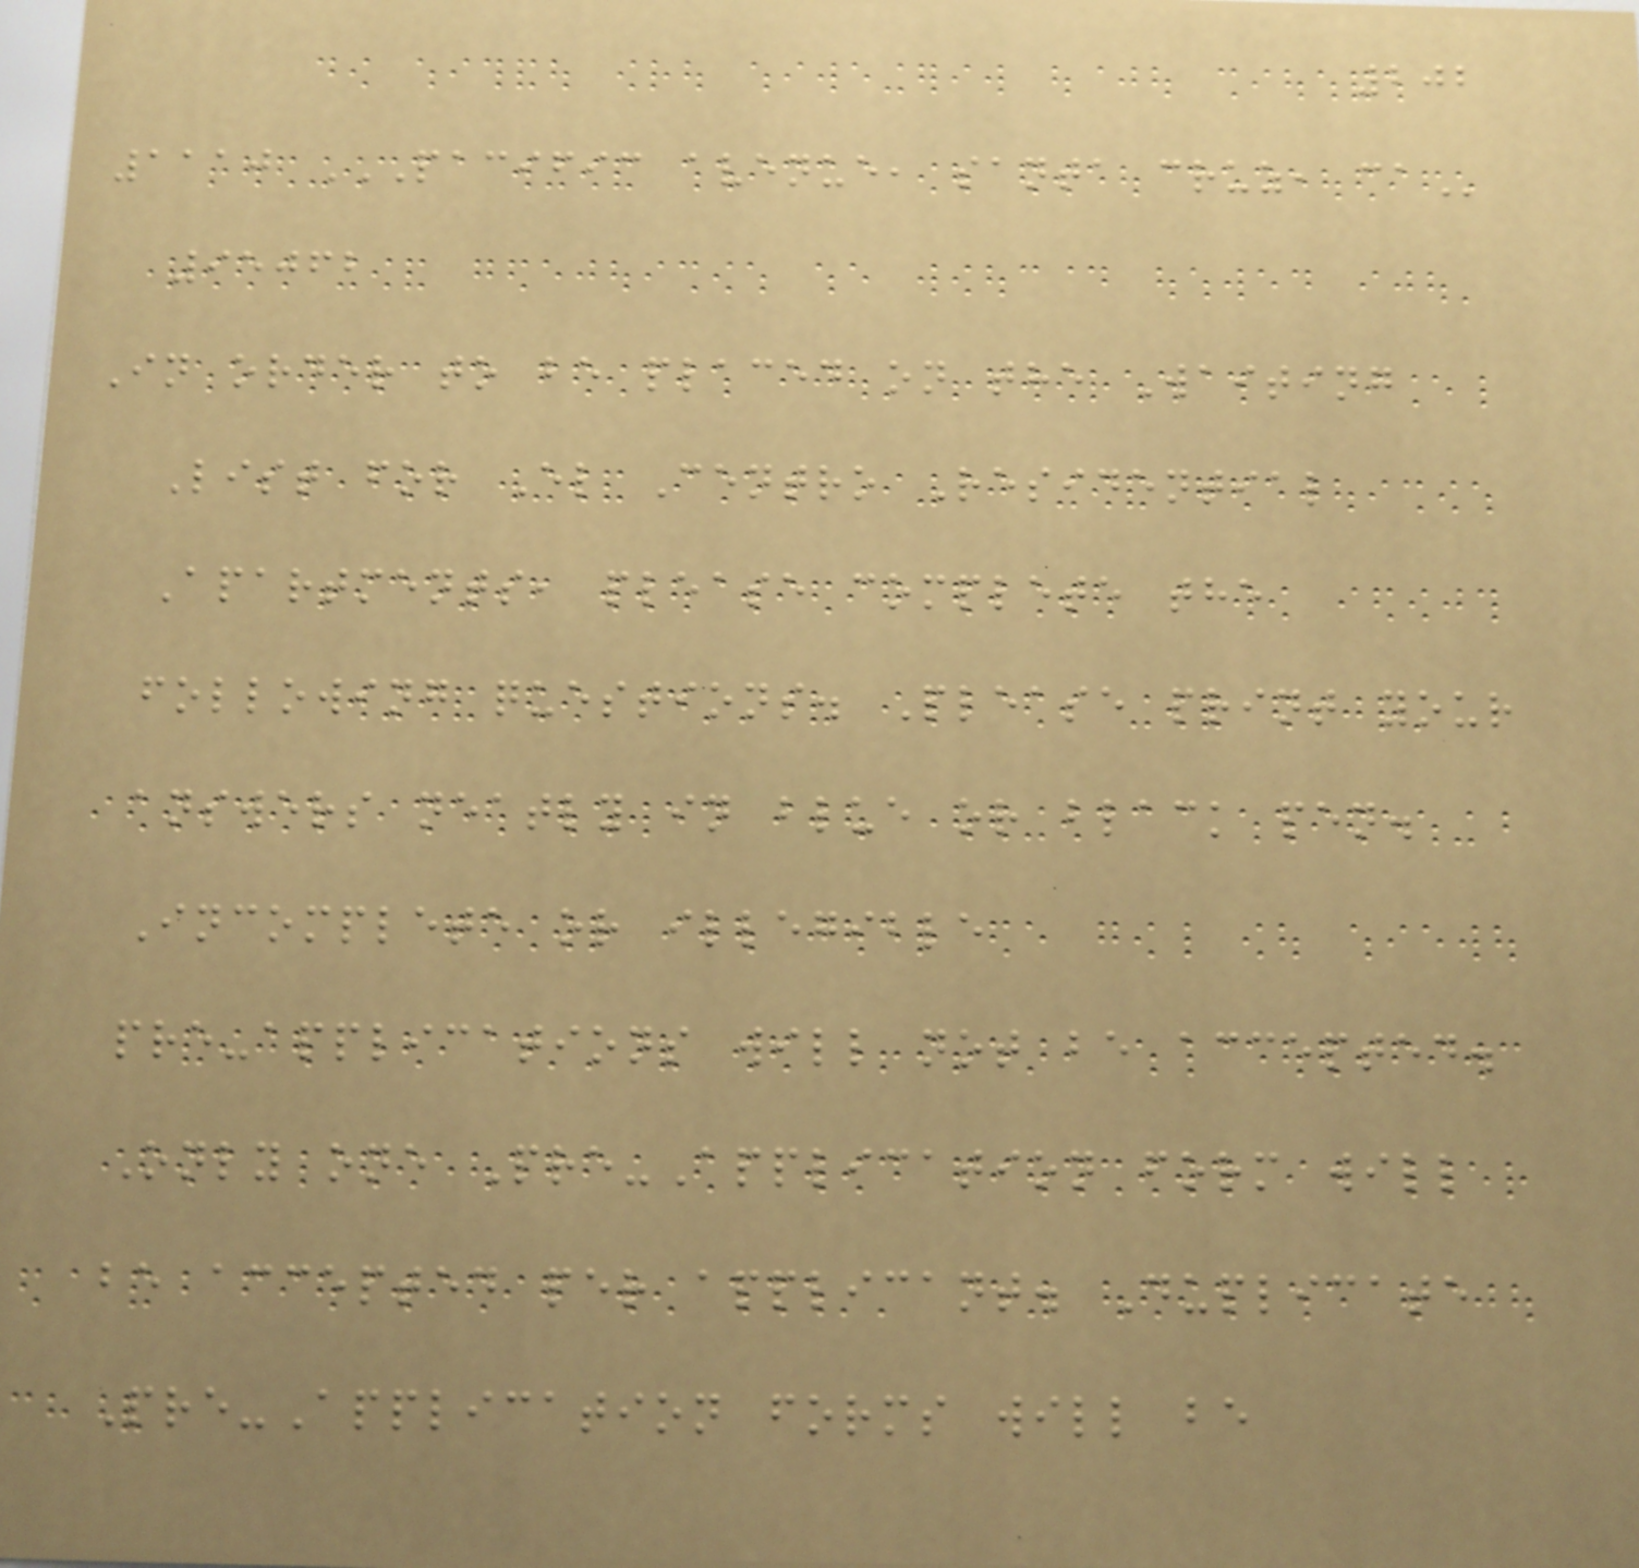202
1110 PACIFIC AVENUE, SANTA CRUZ, CA
95062
In order to be placed on the Waiting
List for El Centro Residential
Apartments, please complete the
following questions. Please print your
answers neatly in blue or black pen.
Incomplete or illegible
pre-applications will not be accepted.
Only one Pre-Application form will
be accepted per applicant. Duplicate
Pre-Application forms will be
